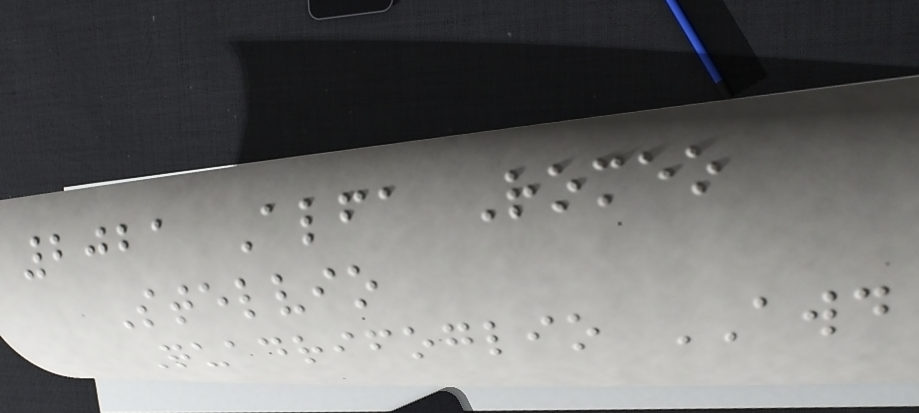2021 Alfa Romeo
Stelvio
Quadrifoglio AWD
